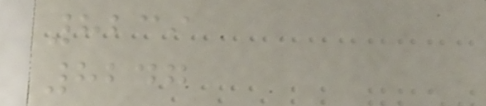8239
8247
